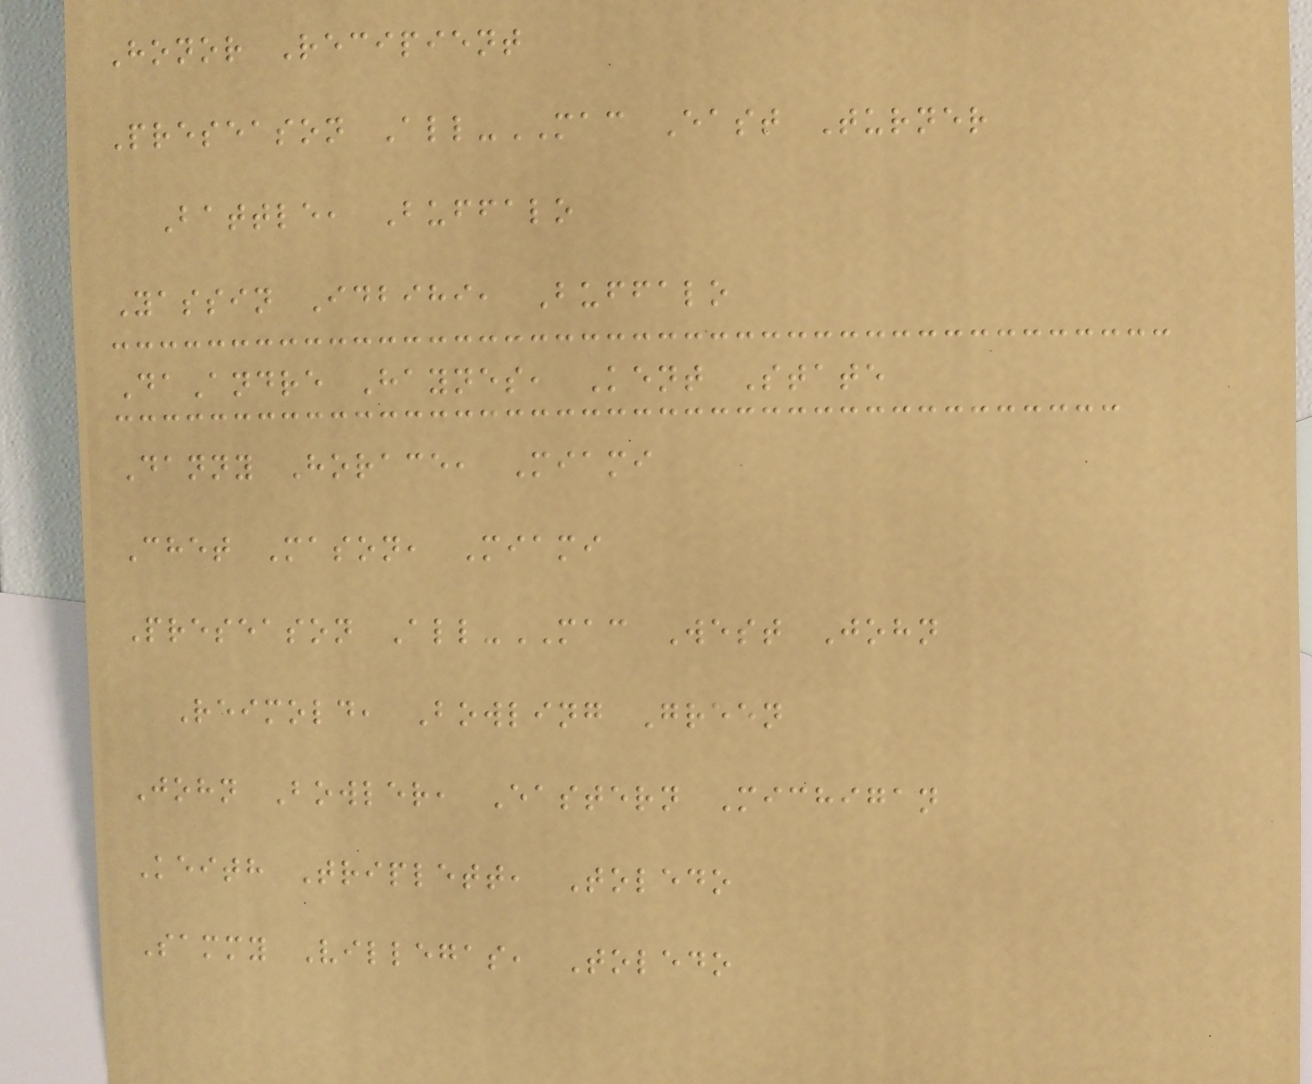Honor Recipient
Preseason All-MAC East Turner
Battle, Buffalo
Yassin Idbihi, Buffalo
DaAndre Haynes, Kent State
Danny Horace, Miami
Chet Mason, Miami
Preseason All-MAC West John
Reimold, Bowling Green
John Bowler, Eastern Michigan
Keith Triplett, Toledo
Sammy Villegas, Toledo
